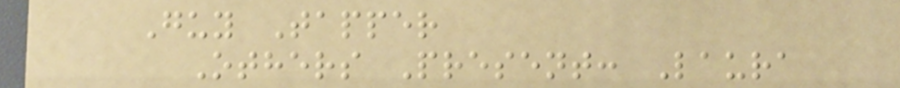Guy Tapper
Others Present: Laura
